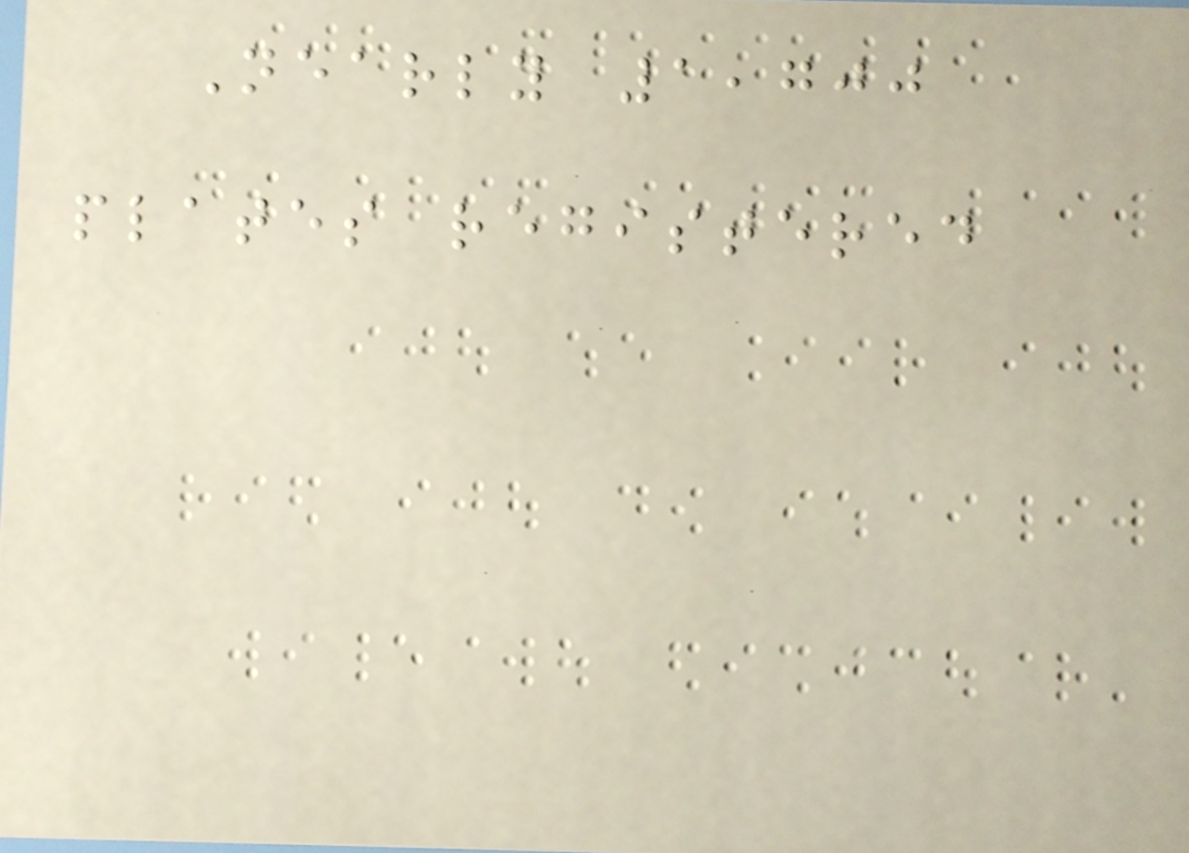Nearly 1,700
plates registered
